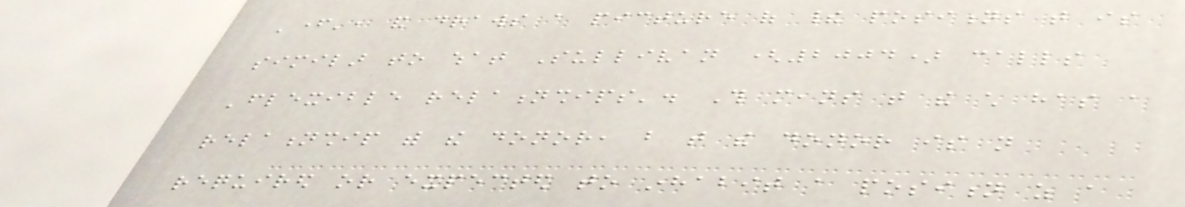'father', and draws a picture of their positions that is
similar to what Sullivan (2004) calls
'flexible relationships'. This means that the child has a
relationship with the donor, but that the donor is not
required or expected to inhabit a position as a
